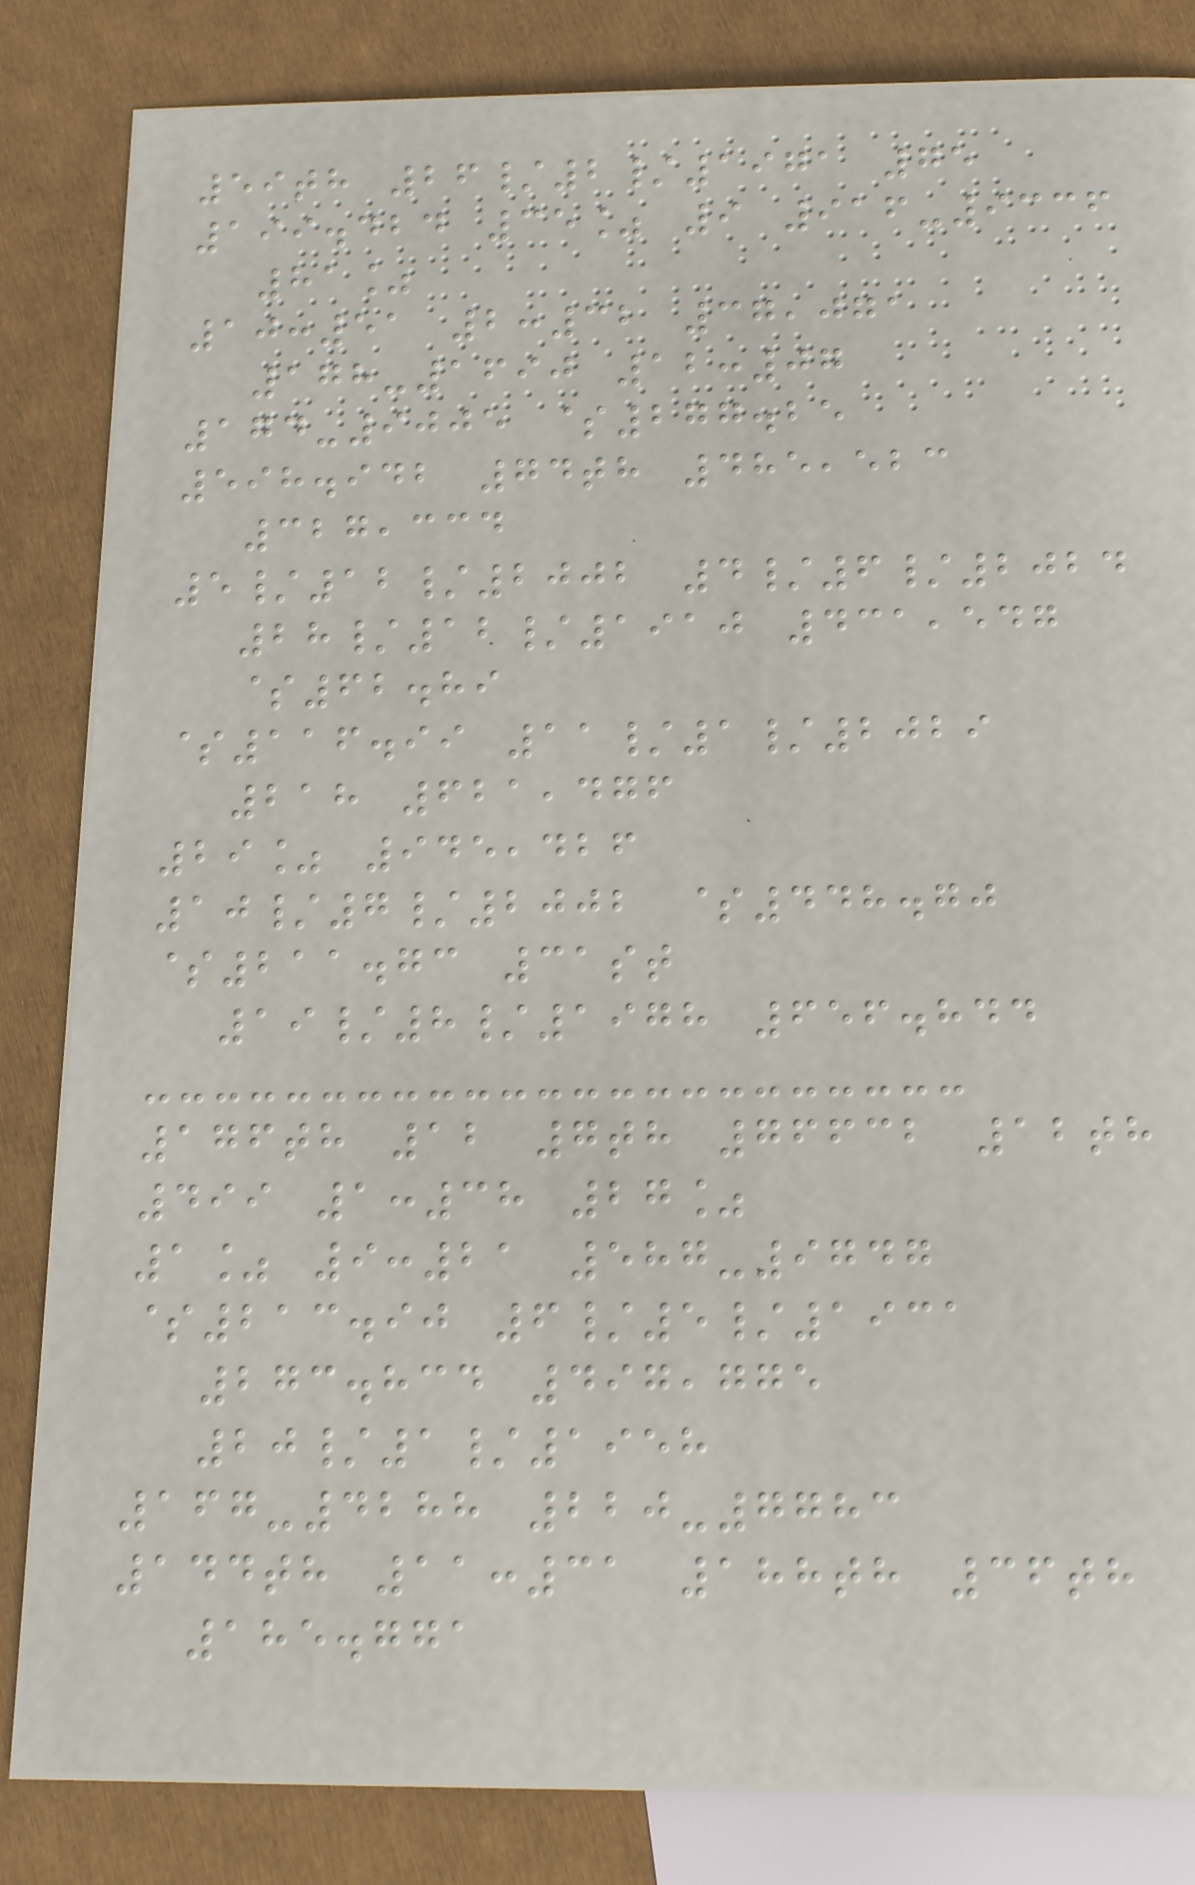59th 26/2/1971 75
199.424 35% 9 916-9336
81%
10:51 2:32 37,071
178-1690 12:07
174-9005 $277.25
598.942 74th 485,523
327,334
5/12/2002 4/6/2024
28/12/1910 431,547
$62.89
$116.99 11/1/2029
218 621,476
29% 945,426
10/7/2002 $448.70
$211.73 31st
19/8/1978 656.844
176th 12 7th 76632 12th
499 1:38 27%
1% 9:21 587-9747
$213.90 6/5/1931
273.834 497,775
20/1/1958
167-4288 220-7783
144th 11:31 188th 36th
185.771
